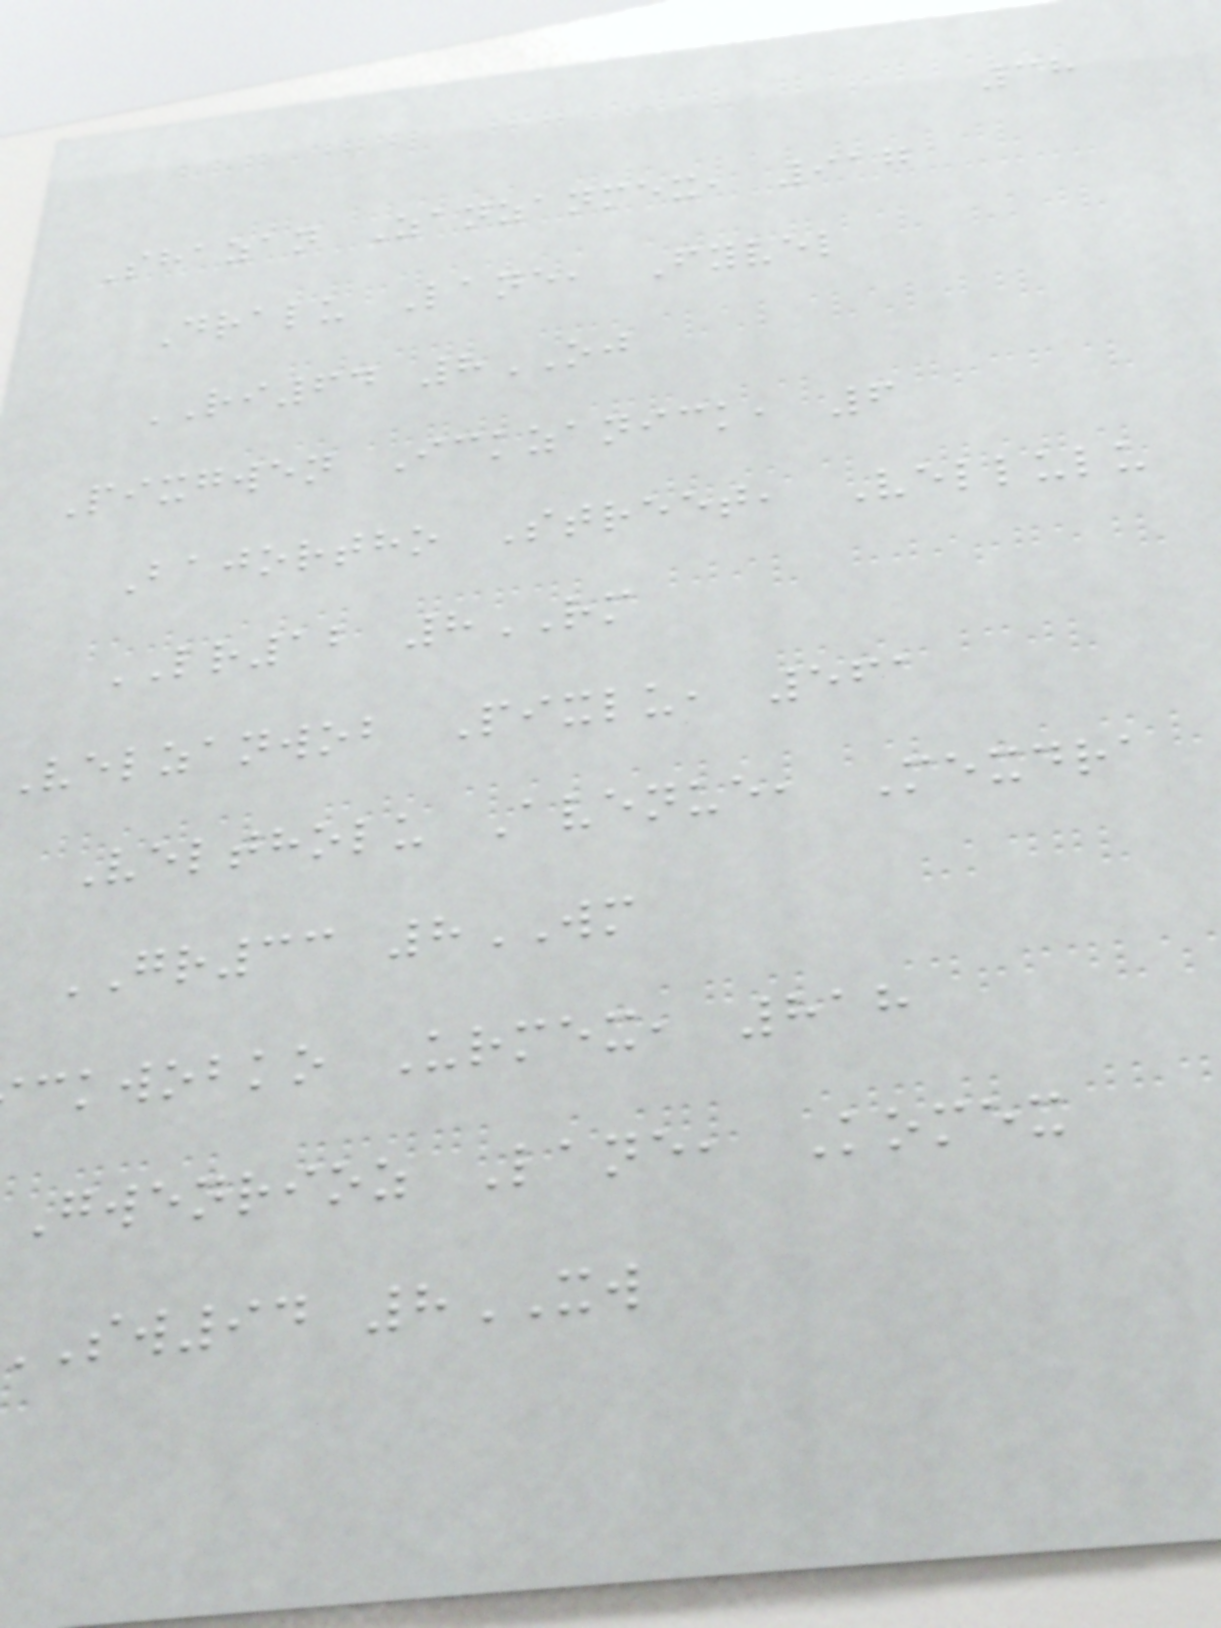38
Shazan Zanzanmex, 917
Dralu Lane, Fyvel
RI64 8OJ
Pixgwen Ickzanick, 6
Bajortho Street, Vellulu
LR12 8RM
Velzanwob Pixlu, 561
Veltholu Avenue, Mexdra
GR33 8WM
ckwobko Urmex, 818
Gwenrioz Lane, Komex
sw94 8XW
